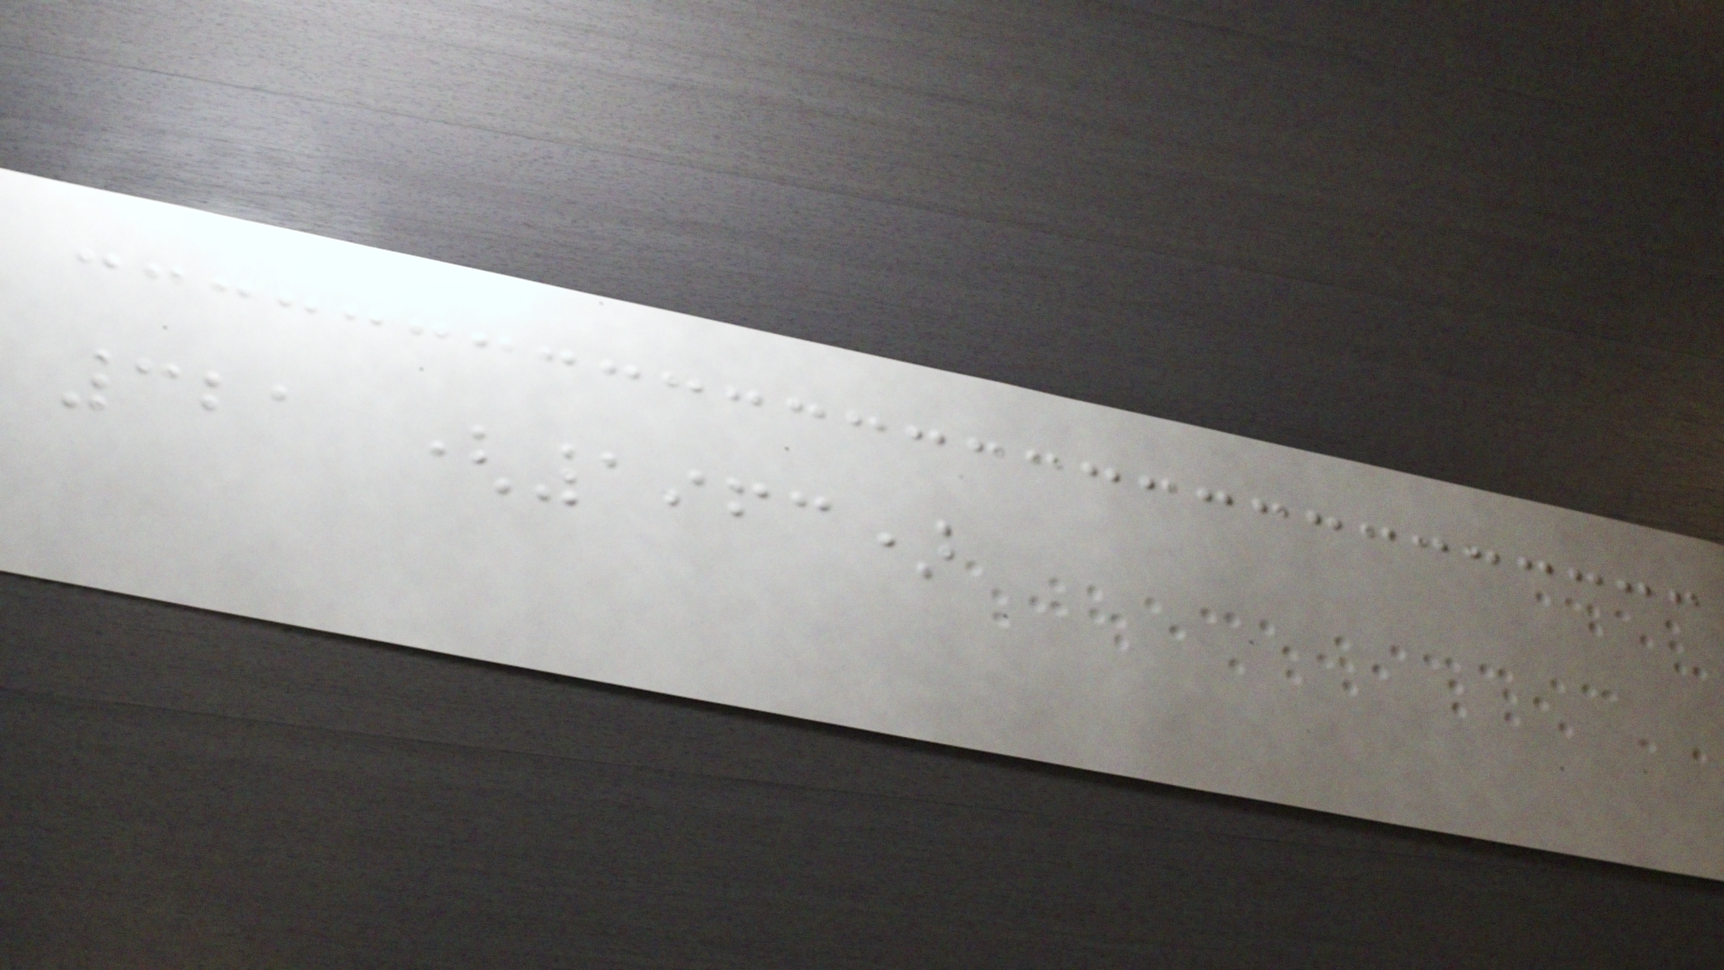321 (1963)
